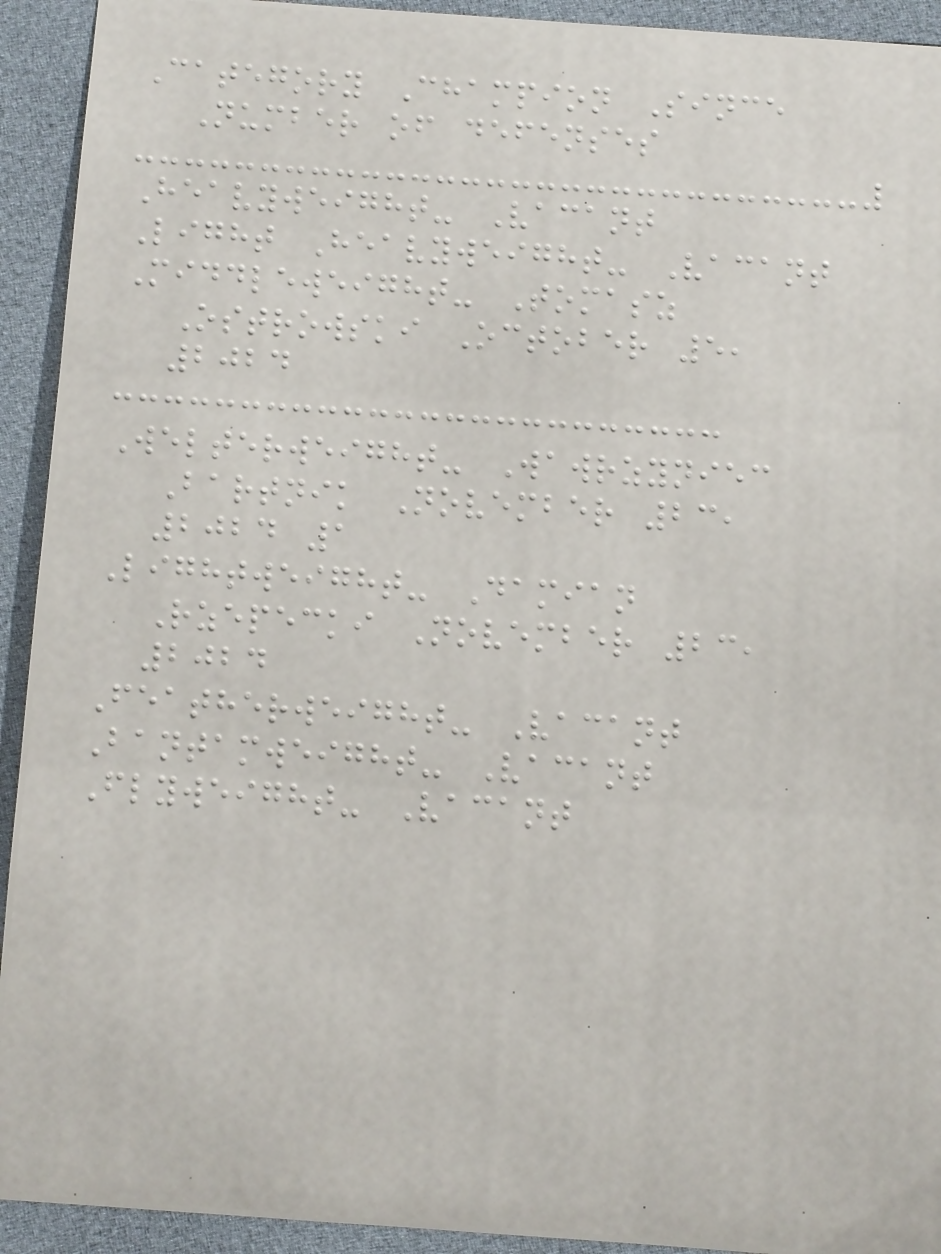Category Champion Since
Number of defenses
Heavyweight- Vacant
Light Heavyweight- Vacant
Middleweight- Tomasz
Ostrowski October 5,
2024
Welterweight- Wawrzyniec
Bartnik November 23,
2024 1
Lightweight- Damian
Rzepecki November 23,
2024
Featherweight- Vacant
Bantamweight- Vacant
Flyweight- Vacant
